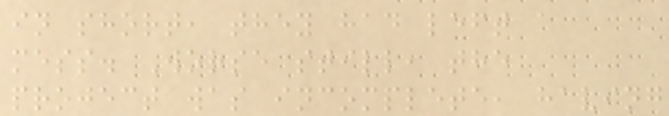in short, they had left a
mess. Worse still, the
project was incomplete, having
